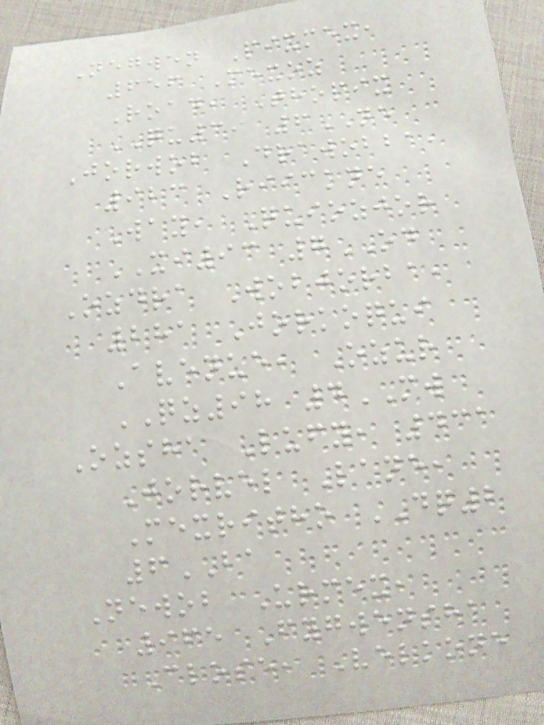Negwen Pixmex,
656 Mexoz
Road, Thopix
QU39 6NE
Jorwob Drawobba,
923 Riickne
Way, Quiozjor
XI93 7OD
Ozdra Wobjorba,
281 Jorkoqui
Avenue, Ozur
QZ98 4MW
Ozsha Lufy, 431
Jorvel Lane,
Mexritho DQ2
6BA
Newob Urmex,
965 Fygwensha
Close, Velkone
